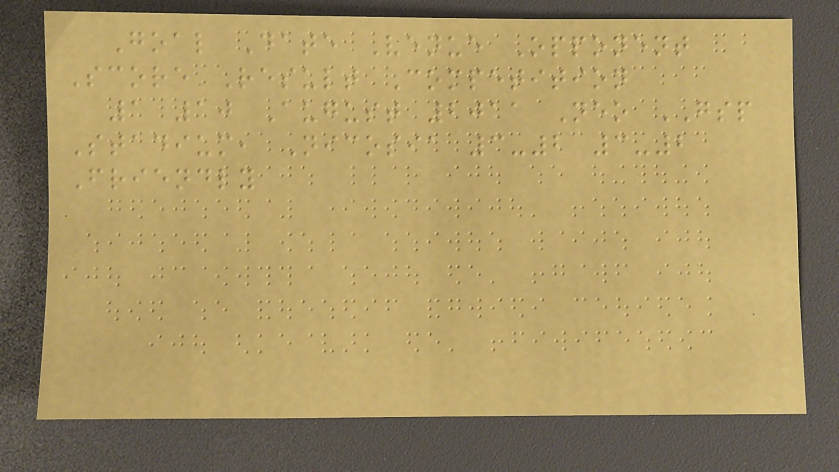Goal Date Venue Opponent
Score Result Competition
1 10 August 2011 Neo GSP
Stadium, Nicosia 3-2 3-2
Friendly
